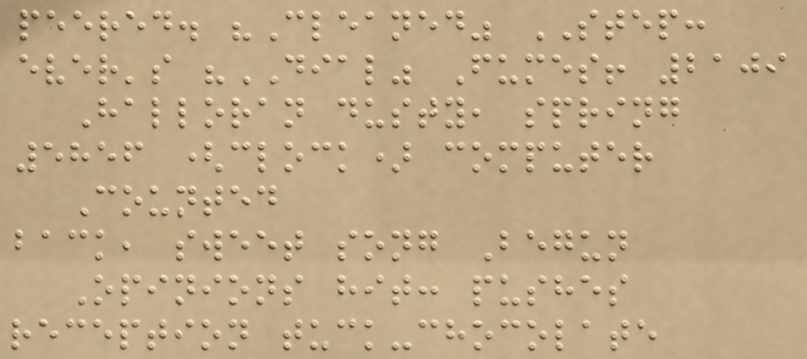peered. "Cleaned" STEP:
ever's "DIAL" Fumes! 2109
Halloran dusty, spring
5856 (clock) computer
Counted
back, sweet song Begun
Opinions hit: pushes
reception tuck-chocolate
